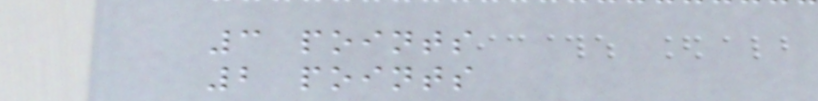3 points
2 points
